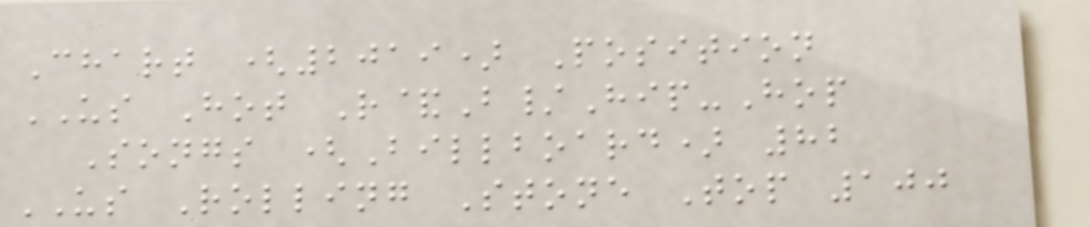Chart (2019) Position
US Hot R&B/Hip-Hop
Songs (Billboard) 82
US Rolling Stone Top 100
